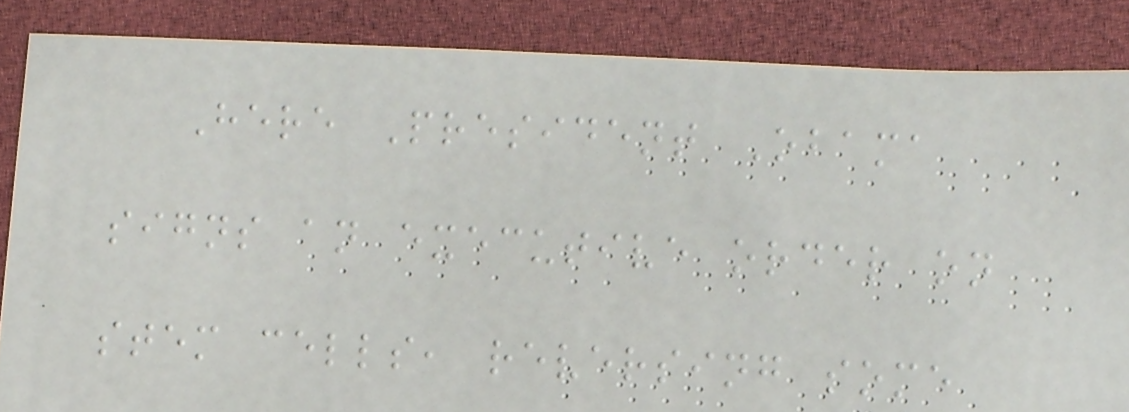Here President Obama
signs an executive order on
stem cells, reversing some
